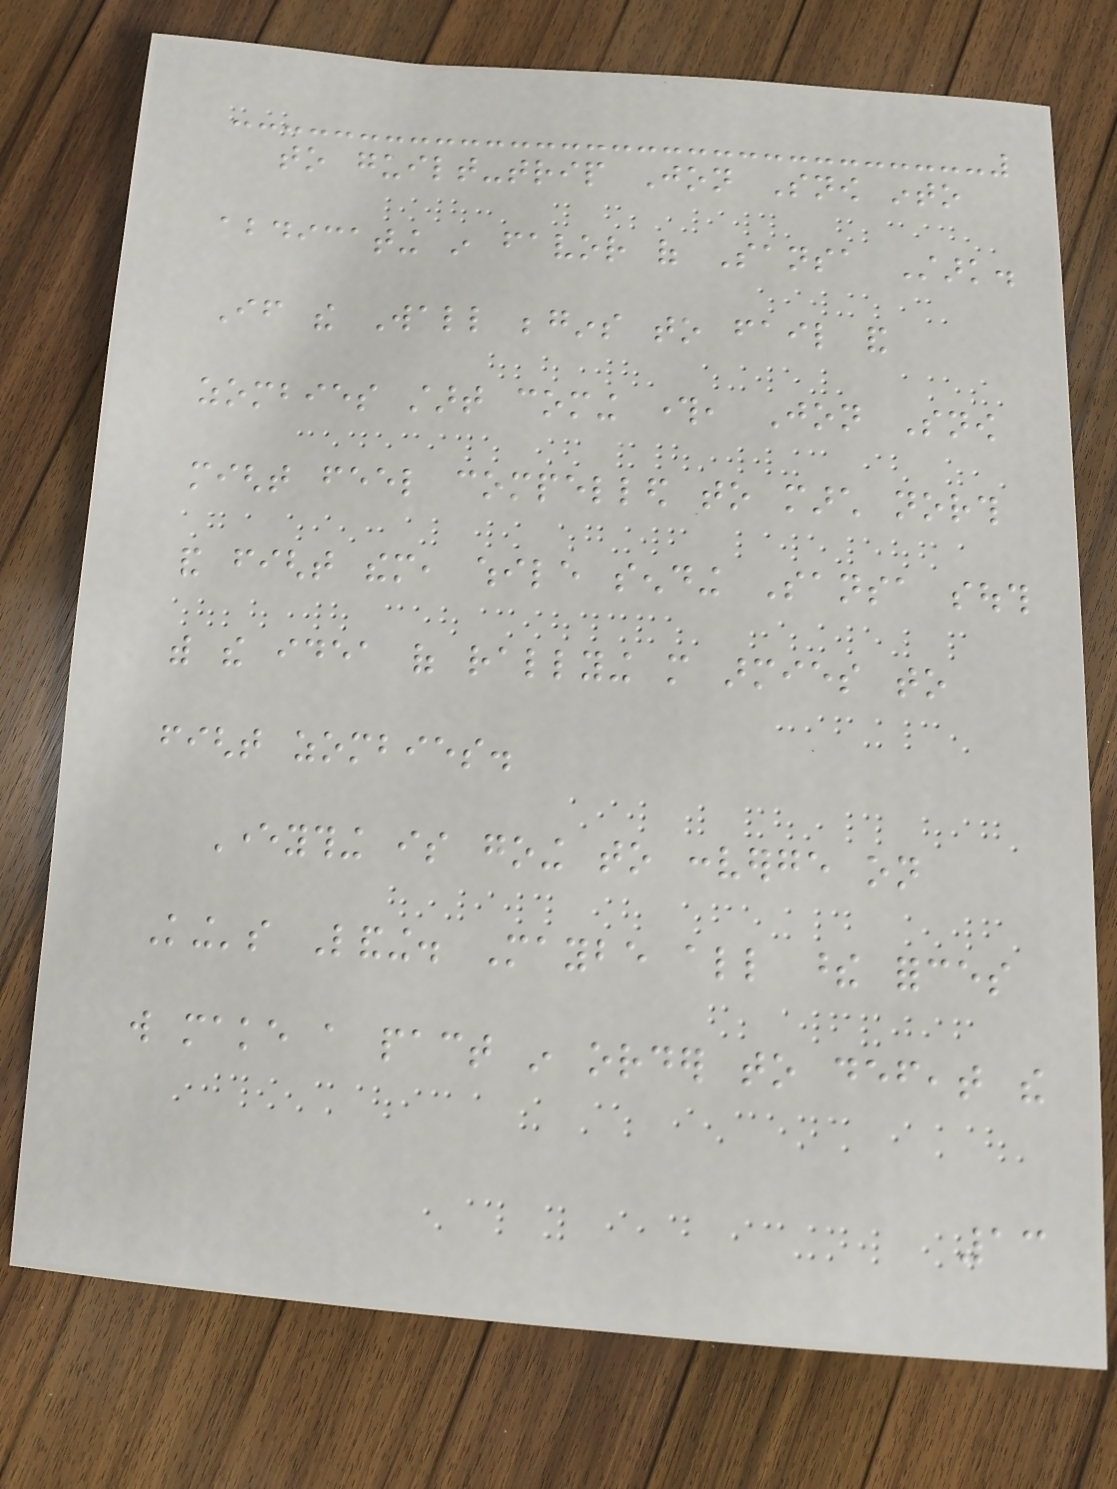to guilt-trip Jon Snow into
abdicating in favor of Sansa Stark.
If the Wall begins to fail and
zombies start coming through, Jon Snow
might feel compelled to march north
and fight them, while sending Sansa south
with the idea of rallying more armies to
fight zombies.
Everything is going to converge on
King's Landing. Maybe all these forces
will make a pact in order to defeat the
13
